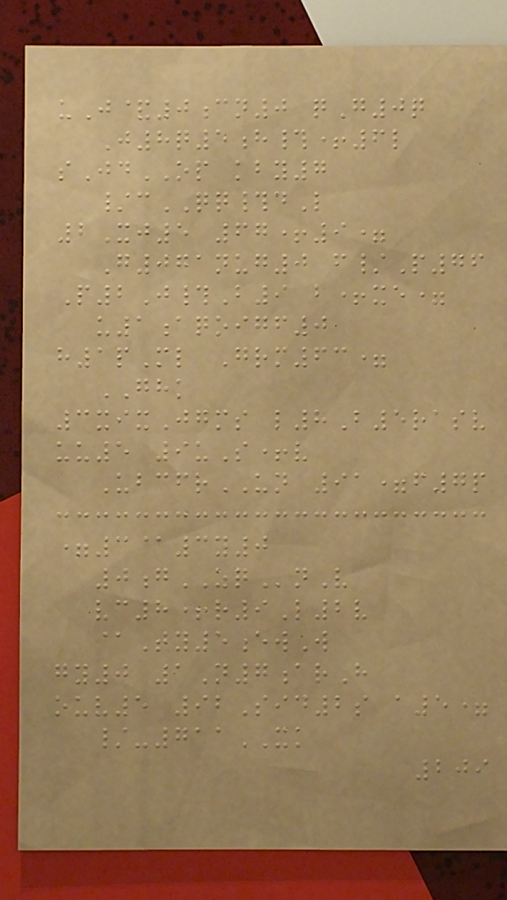uJ&0cn0 qG0q
J8q5h#+6l
sJdOP kby7
/cQQ#dL
2Xj5 67+9=
G071nug0 f/P76
P2J#B9 b+xe=
u1aqoigf0
h1pMl Grm63=
GHK
3xixJgms l8B5rasv
uu5 9uS+v
UbcfrUN 91=f7p
=3@3y0
0gZQnV
vc8+r9L2v
@Ty5ewW
gy0 1N7arH
ouv5 92Sid2s a5=
/-711XK
209
